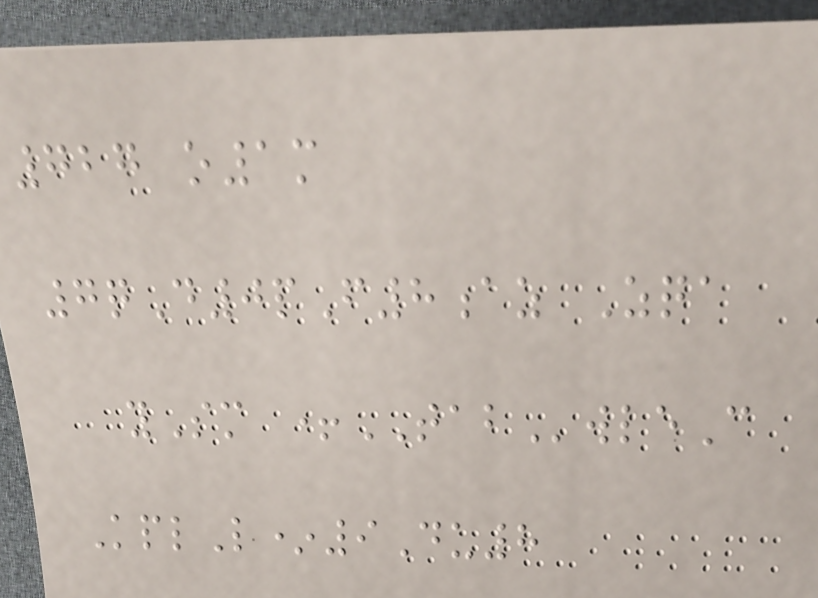727 o1m
7qD0pF8az Zqa
ySm +TABwleC
KplL*9Du8
